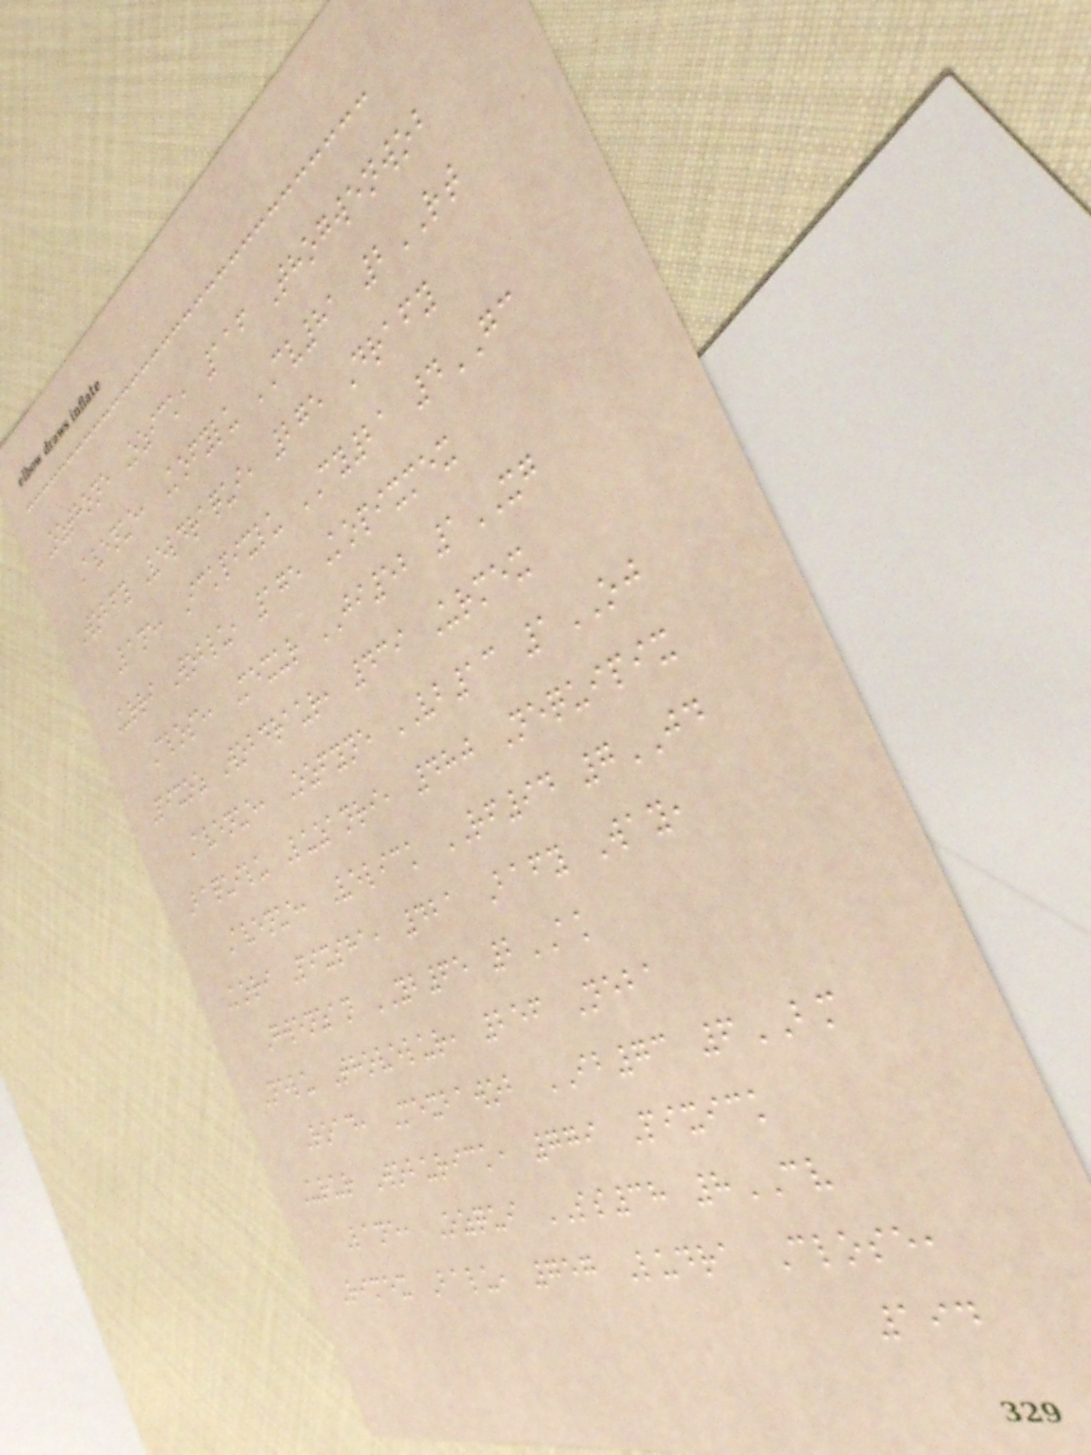Ozthone Ozick, 116 Thogwenwob
Avenue, Kofylu CV81 2RT
Wobfy Veldraqui, 275 Drafy
Lane, Ickpixlu CY21 4GC
Urri Woblu, 175 Kopixmex
Close, Mexur JI52 1XG
Pixoz Wobdraur, 439 Urmex
Avenue, Ozfyne VB13 1OJ
Baquilu Luzanri, 480 Nequipix
Avenue, Velick RF94 7JD
Kori Pixsha, 421 Bafy Way,
Gwenzan YB65 2AK
Nelu Thovelur, 256 Neba
Road, Mexbawob IB73 6BM
Urur Woburick, 779 Pixick
Lane, Ozqui SS38 8CV
Rimex Balu, 757 Ludra Close,
194
